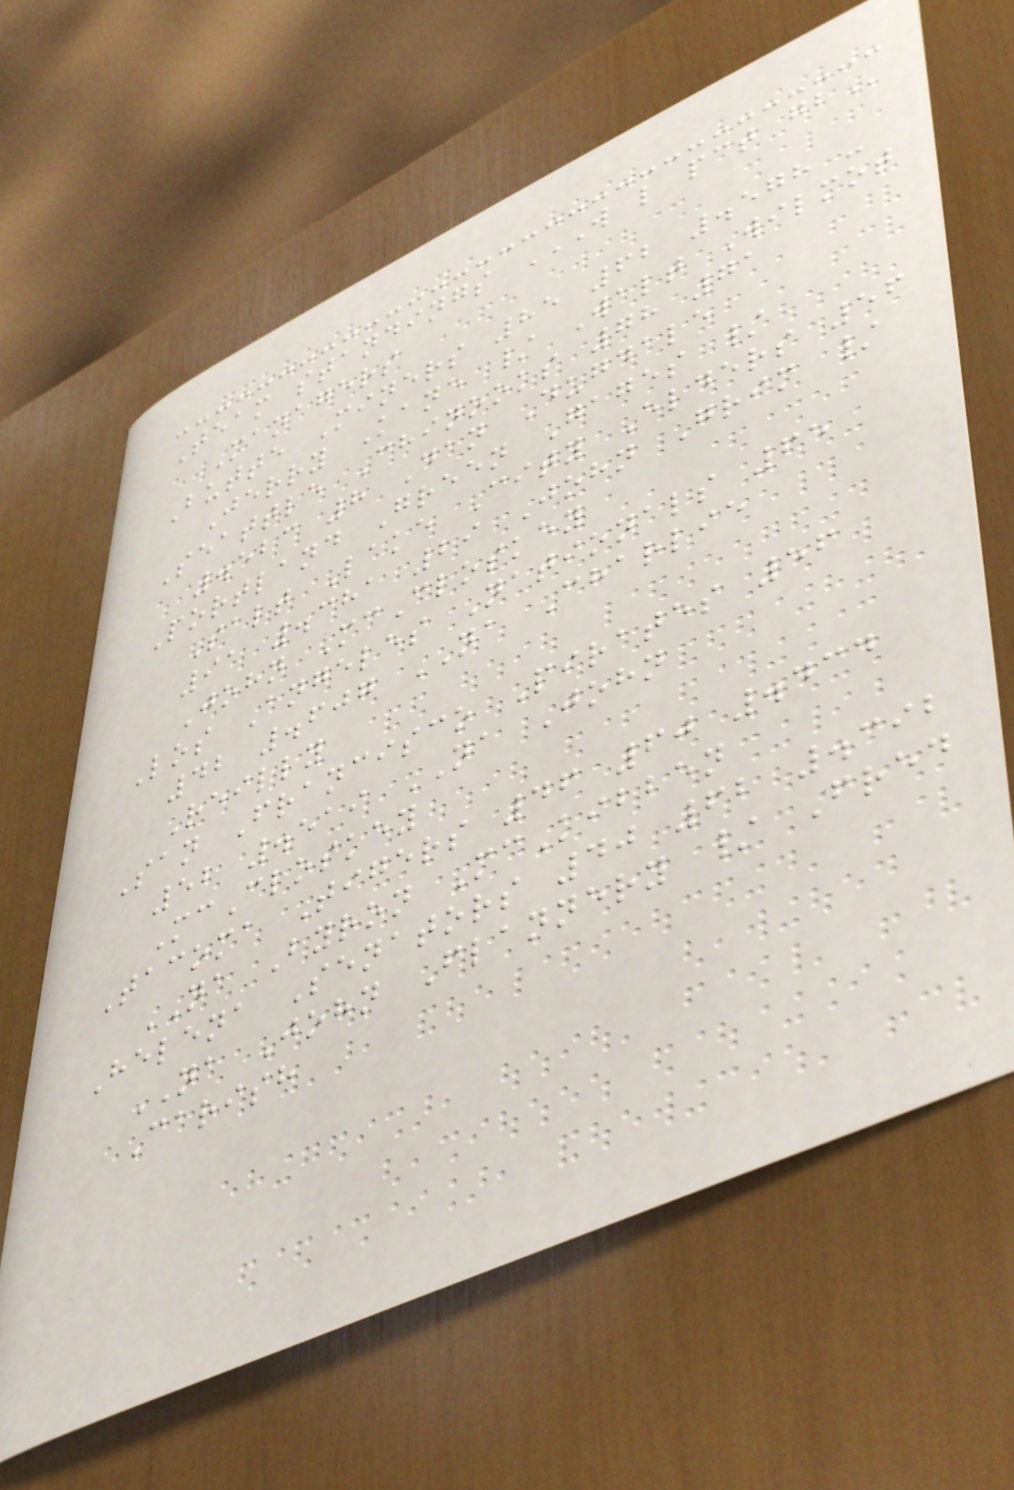Team standings W L PCT GB
Managers
Butte Miners 85 62 .578 -
Jerry Kane / Walt Wilmot
Seattle Chinooks 78 71
.523 8 Dan Dugdale
Portland Green Gages /
Salt Lake City Elders 56
91 .381 29 John Grim /
John McCloskey
Los Angeles Nationals 65
42 .607 NA Charlie
Reilly
San Francisco Pirates 56
52 .519 NA John
McCloskey
Tacoma Tigers 46 60 .434
NA Byron McKibben
Helena Senators 40 62 .392
NA John Flannery / Fred
Carish
